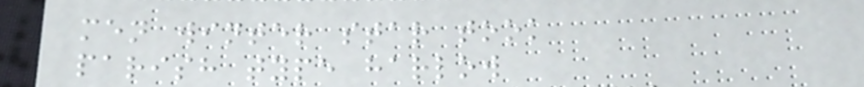men winter star took
parish type harlow
